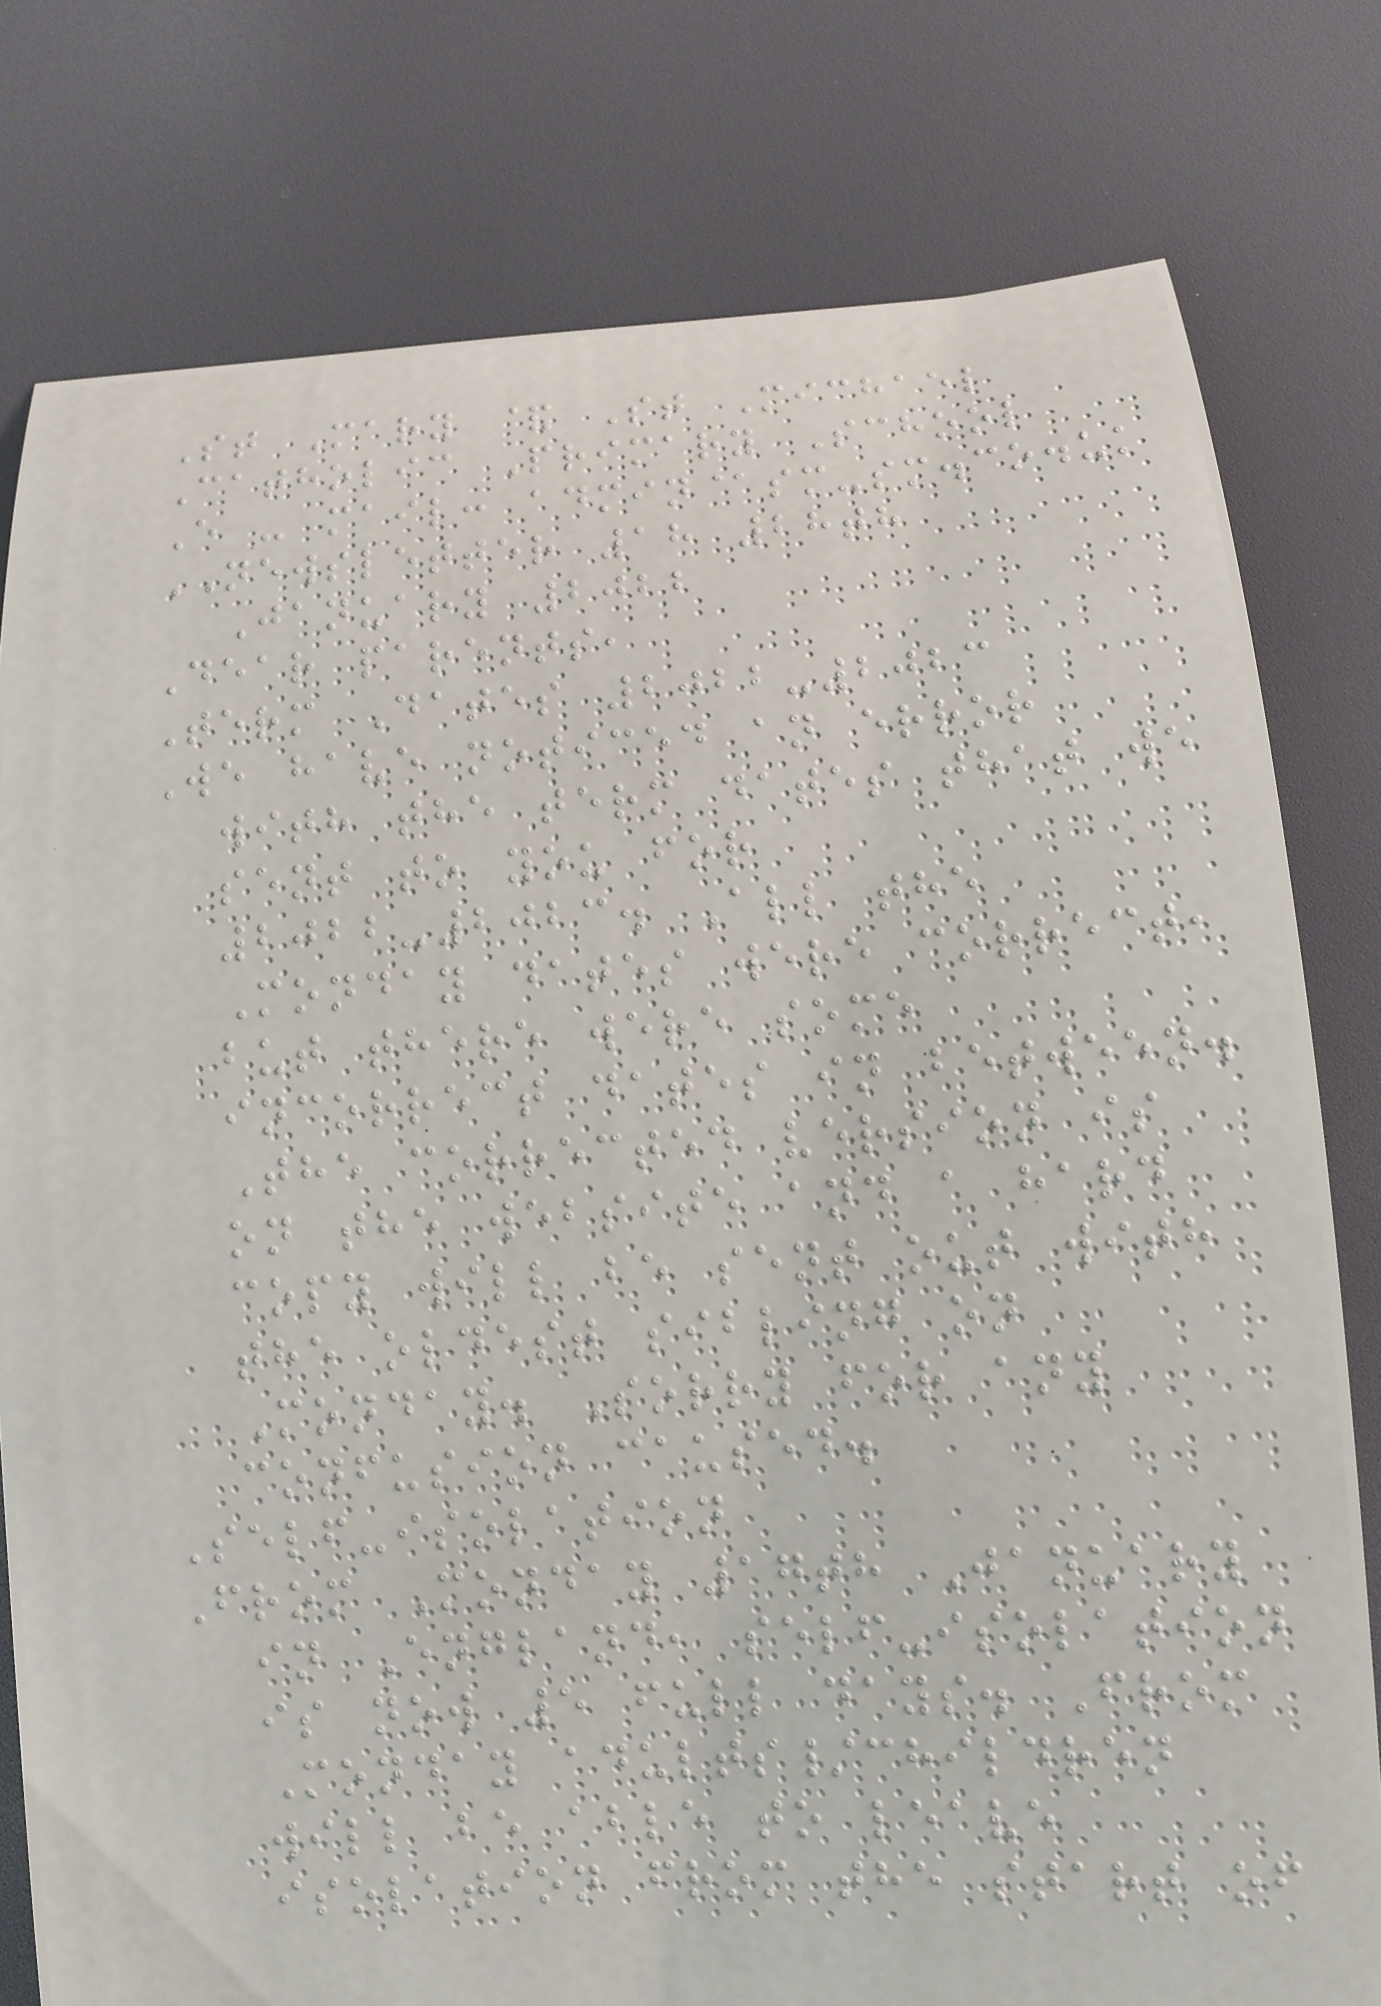St Mary & St Michael
Catholic Primary School
E - mail: admin@sm-sm.co.uk
NEWSLETTER 18 28th
January 2022
Dear parents,
Term Dates 2022-2023
We have noticed an error
with the term dates that we
sent to you for
2022-2023. All the
Monday dates were correct,
but there were some
incorrect dates in between.
The corrected version is
on the website and a hard
copy will be sent out with
the oldest sibling on
Monday. Sorry for any
confusion caused.
Self-isolation
From Monday 17th January
in England, self-isolation
is now 5 full days. From
Monday adults/children
will be able to leave
isolation from the start of
